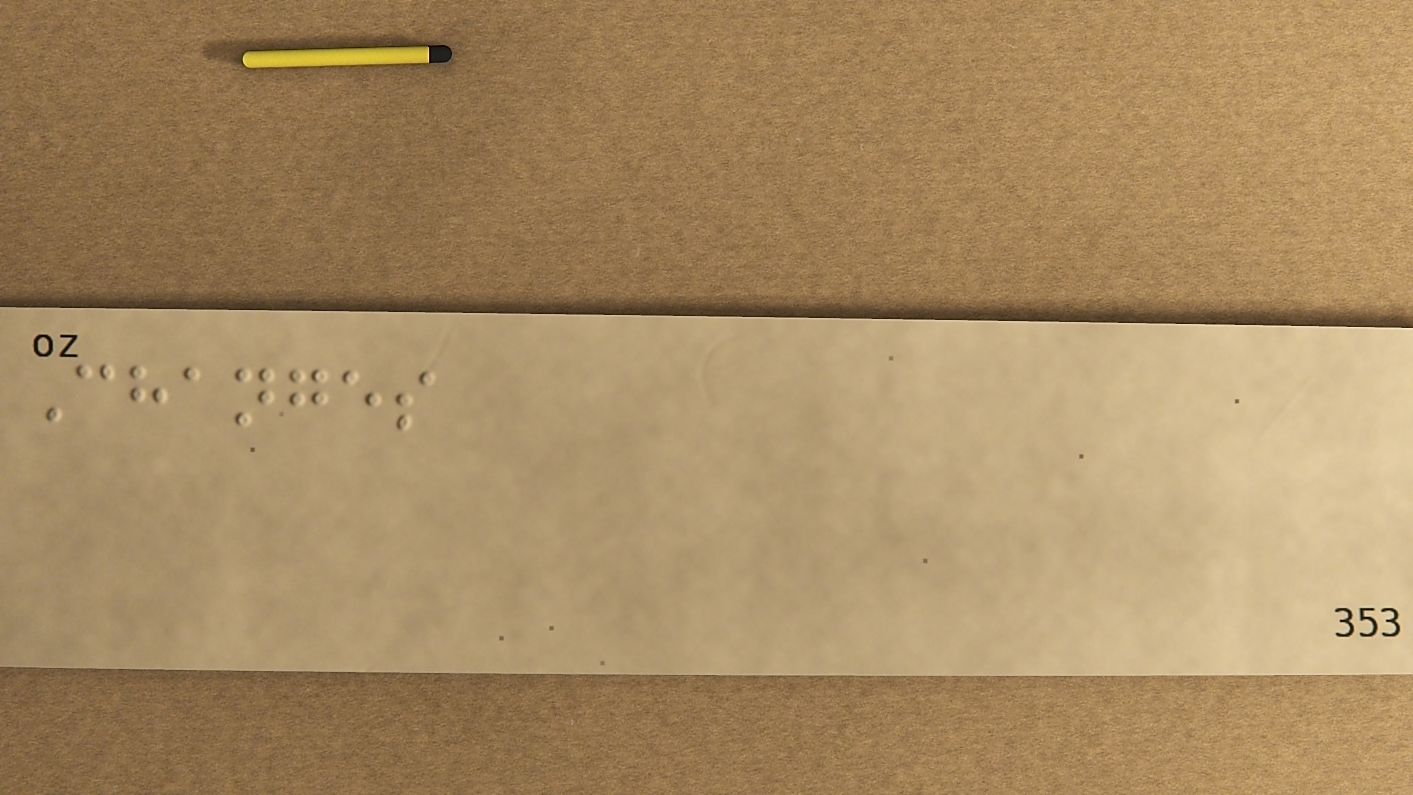Changes
